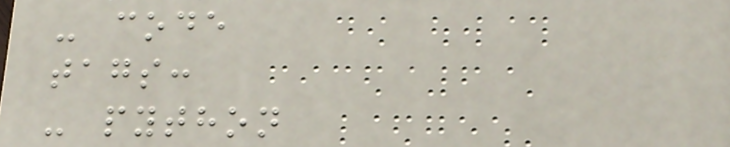- code
tags:
- python
